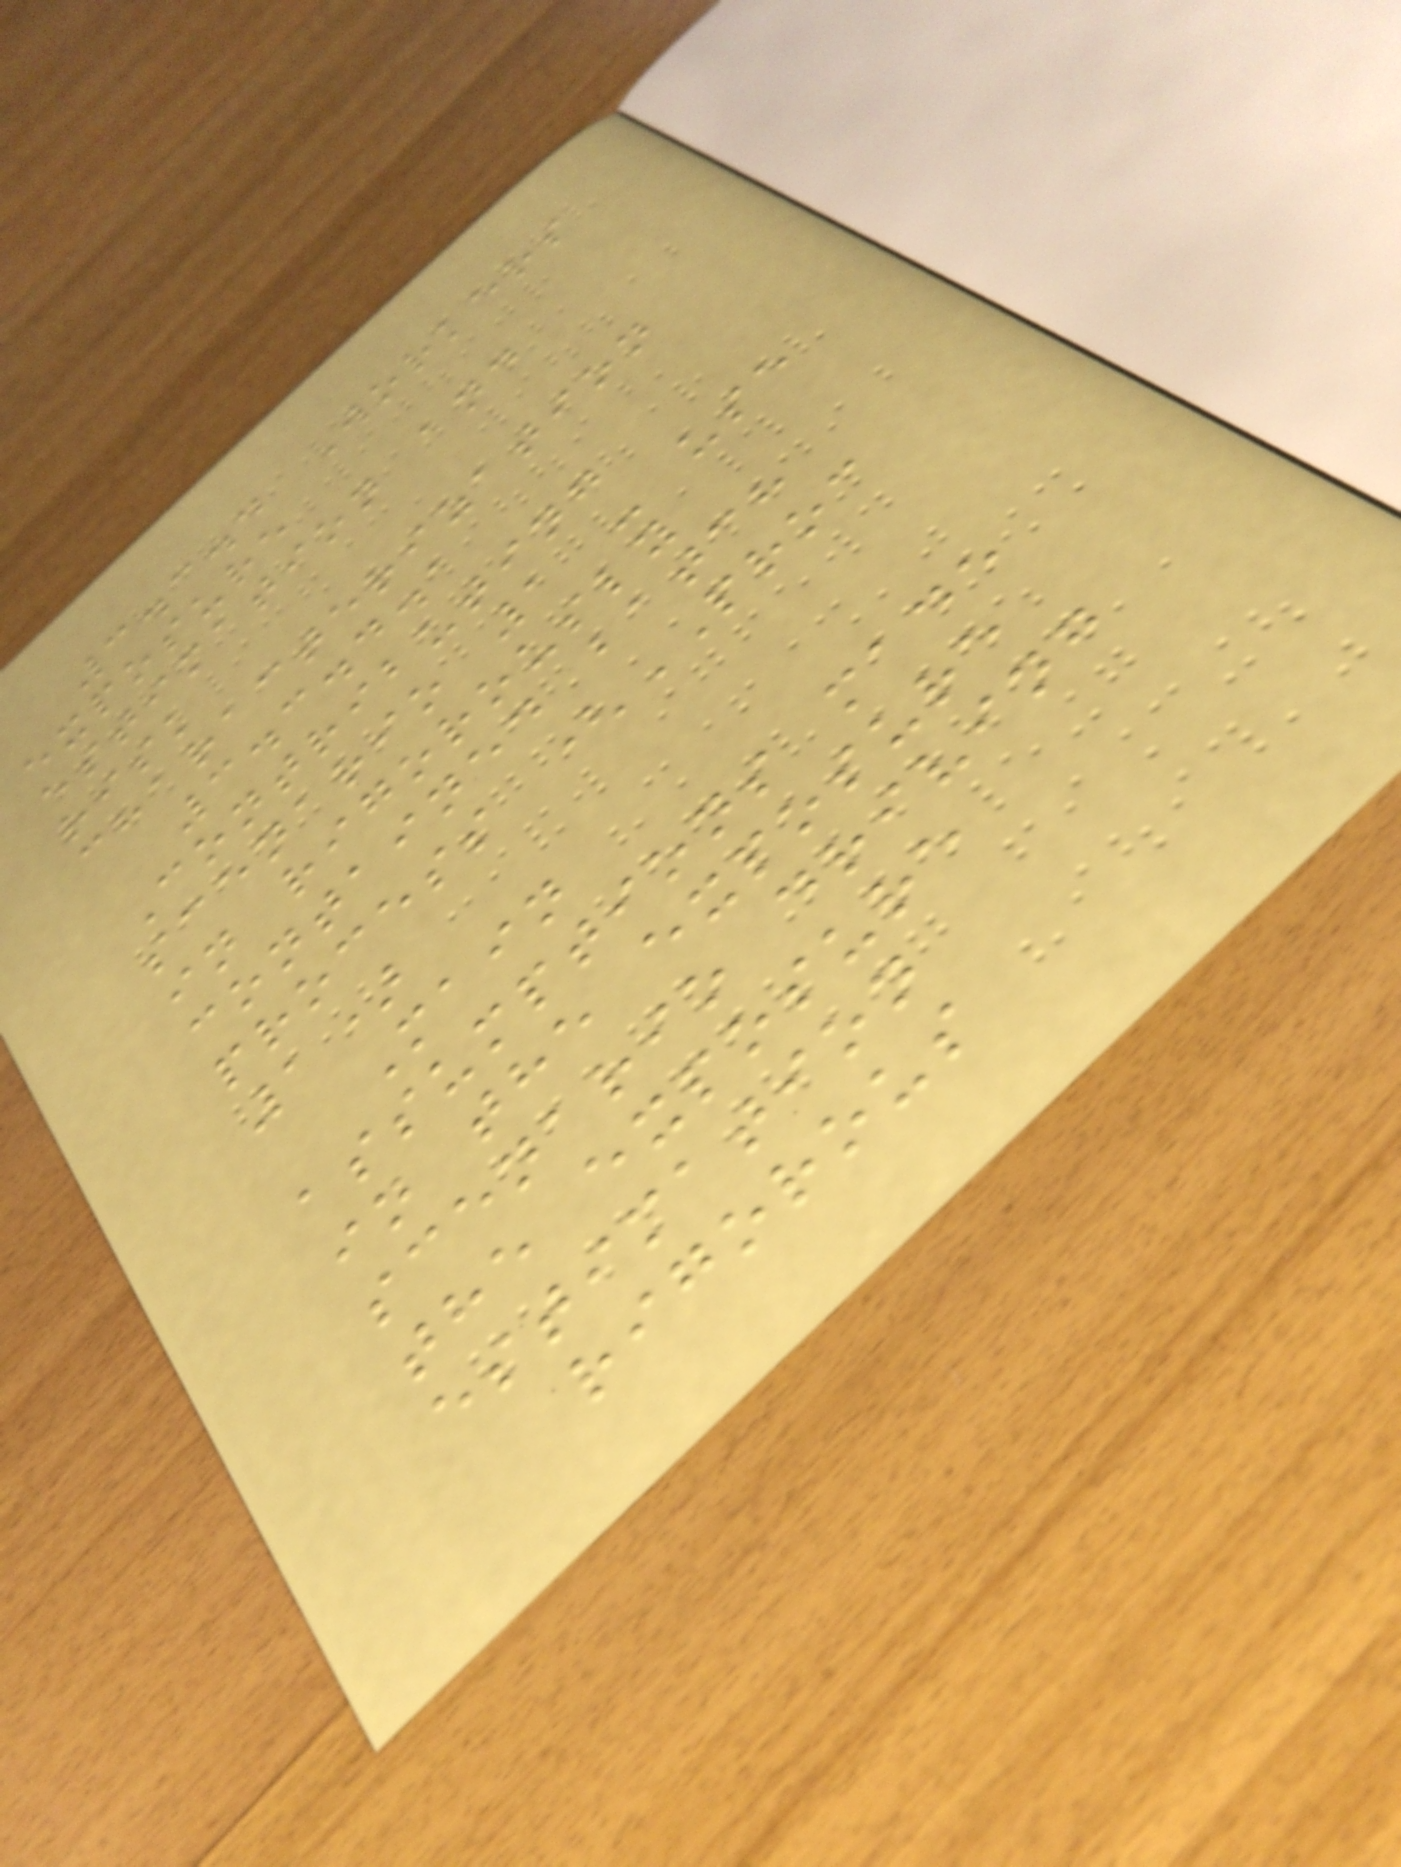3.3.4 Workers
exposure
estimation and
risk
characterization
3.3.4.1
Contributing
scenario 1 - use
in rigorously
contained batch
process (PROC
1)
Main
assumptions made
in the exposure
scenario driving
the exposure
estimation
rigorous
